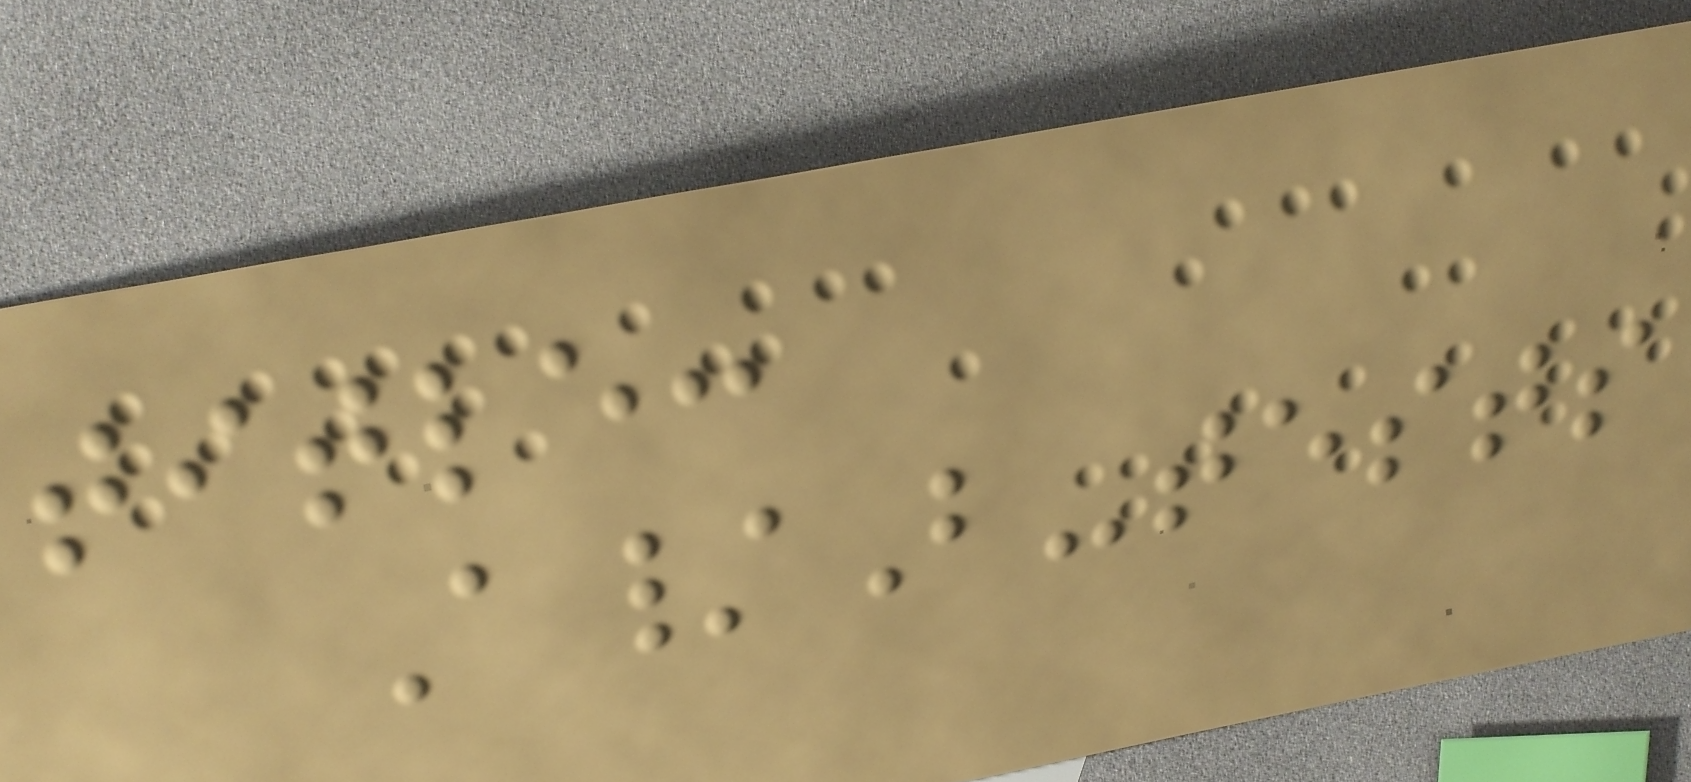title:
A/B-tests
